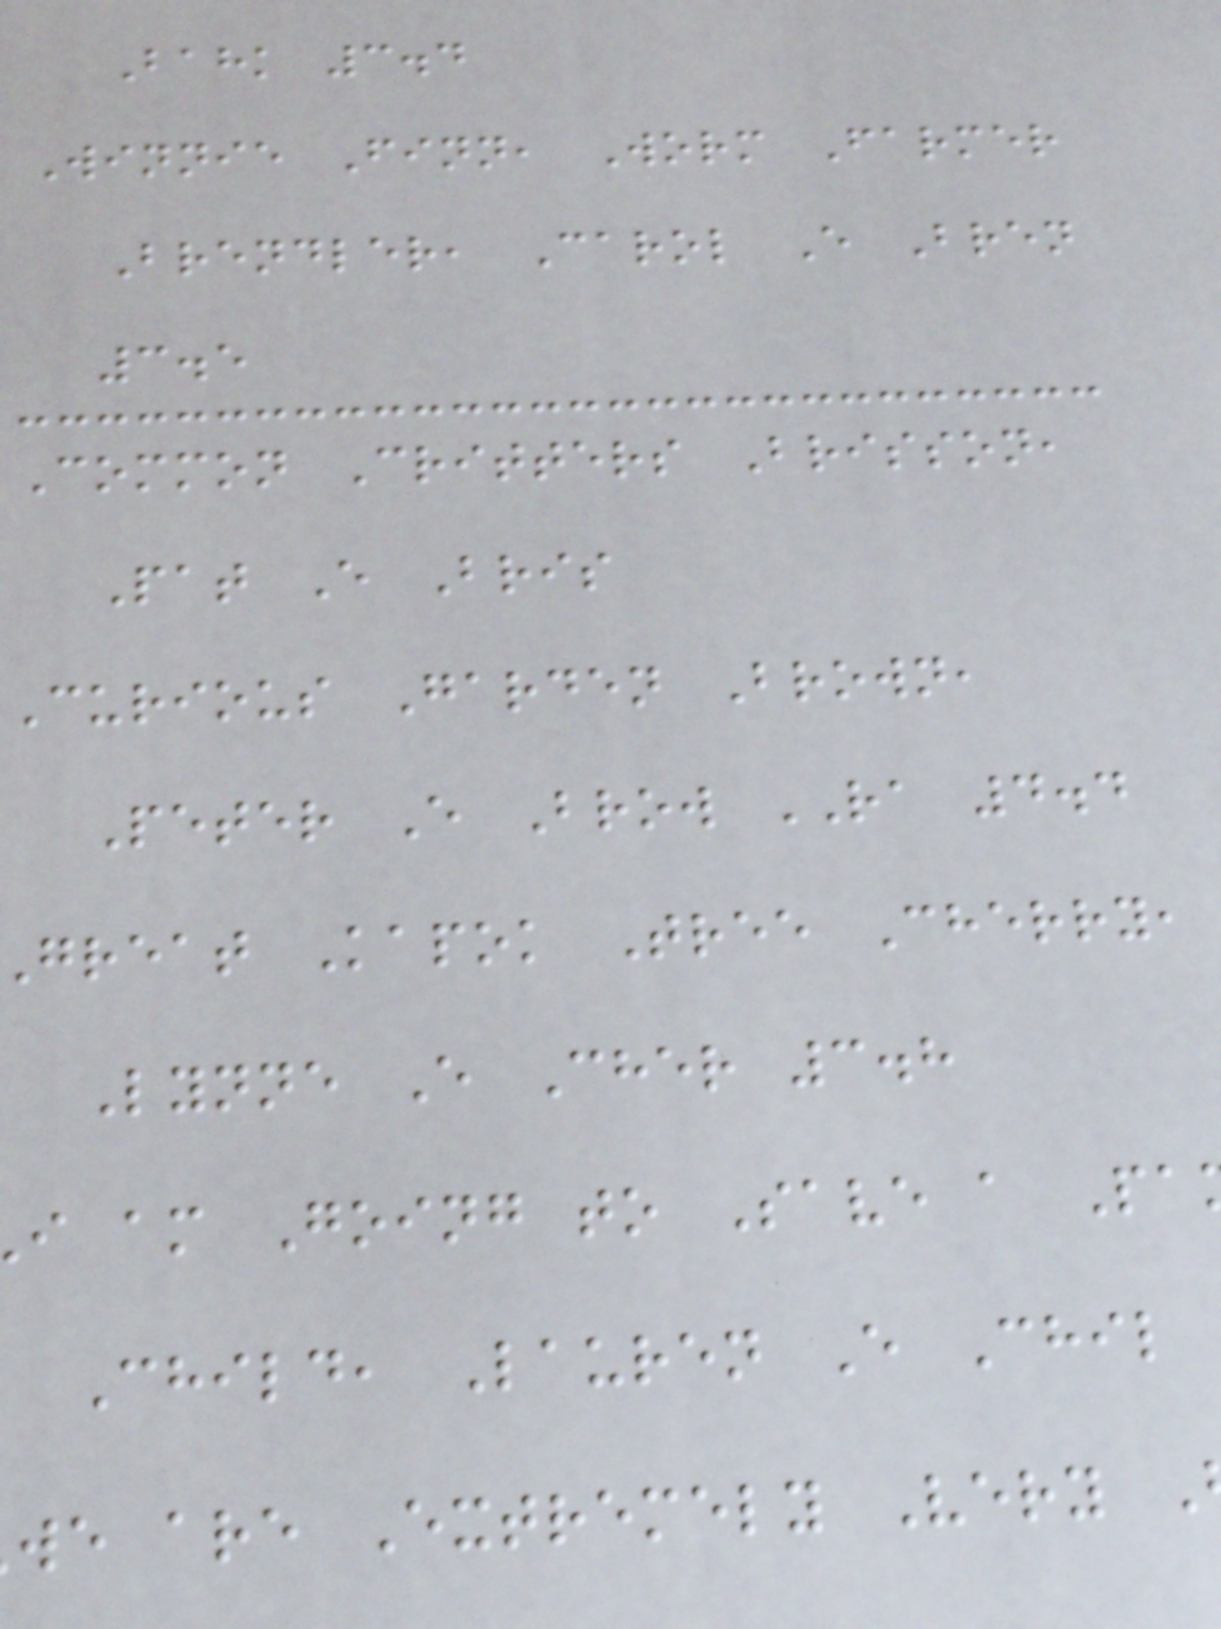Bahk 3.4
Winnie Finn, Worm Farmer
Brendler, Carol E Bren
3.5
Common Critters Brisson,
Pat E Bris
Curious Garden Brown,
Peter E Brow RA 4.4
great Kapok Tree Cherry,
Lynne E Cher 3.8
i am Going to Save a Pa
Child, Lauren E Chil
we are Extremely Very
